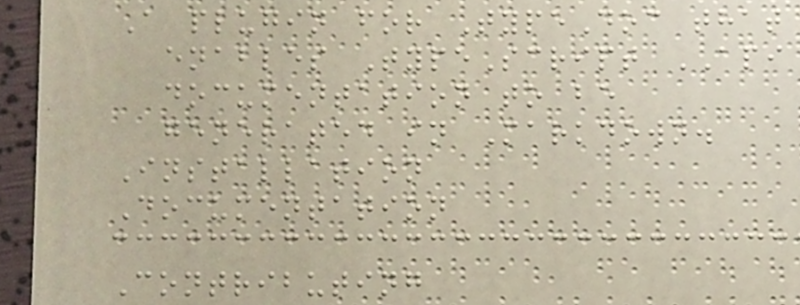A plugin for TypeDoc that
enables TypeScript API
documentation to be
generated in Markdown.
Installation
Documentation
Contributing
